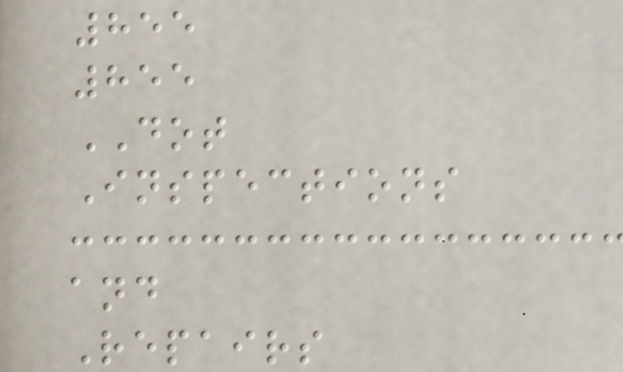855
855
DOT
Inspections
and
Repairs
